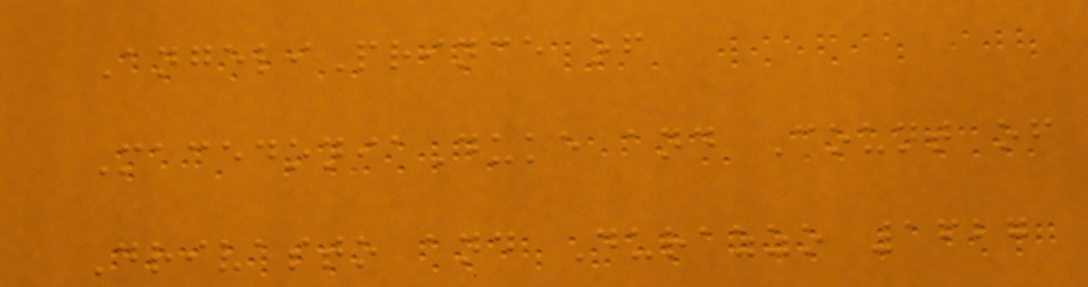AngeliPrince of
MacedoniaDuke and Count of
Drivasto and Durazzo 1627
